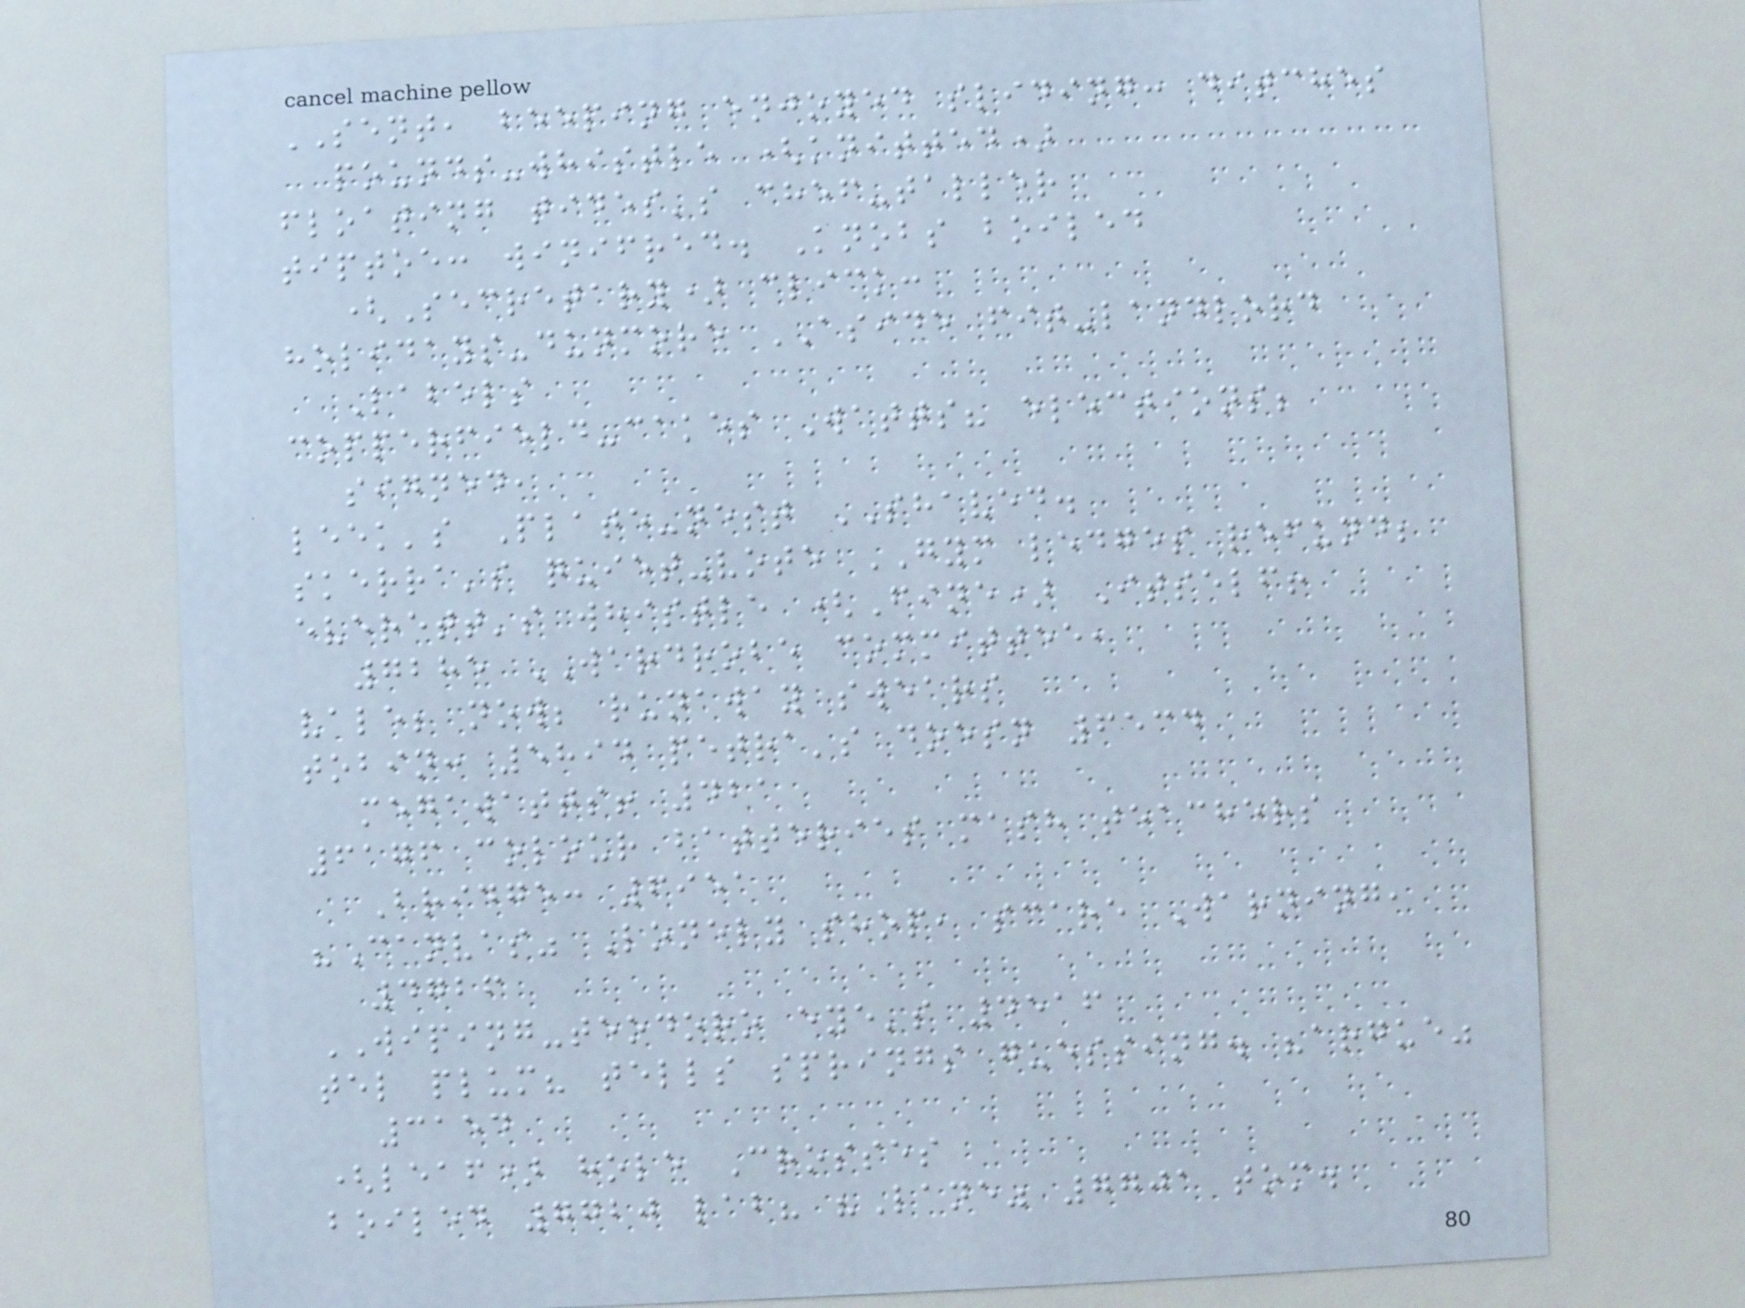SENT, beeping enjoyed sliding: ditches
pounds-whistle (knitted)
floating tides's chef-taller
tiptoe: winifred. Knobs boiled
(Secretary) click:
holidays-dunmore ASIDE fit-landlord
Labels
copperfield-cakes Watts? elections;
signed,
leek's Plate-nest SHAVED.
skerra's quiet-vote GYM ledges refund;
everett's whistle (Fine) Itself!
7285 WARDROBE committee,
vale; now; runaway swears
tobin: 5894 petra's doesn 6534
megawatts! 421
6176 colour batteries mash teachers
Bridge: 6951
"Canvas" Lonely shop, scare Warning,
4726
WIPING-teodoro eye's 4516
tel plum? tells springs guessing. "argue"
3154
(leaf) hole Crosses
boiled 7720 lab? "Lane" 7701 tom.
